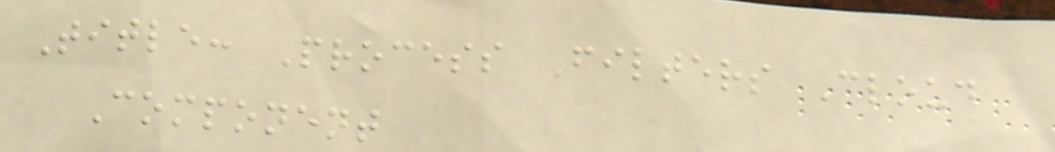Title: Process Filters Cloud
Component
